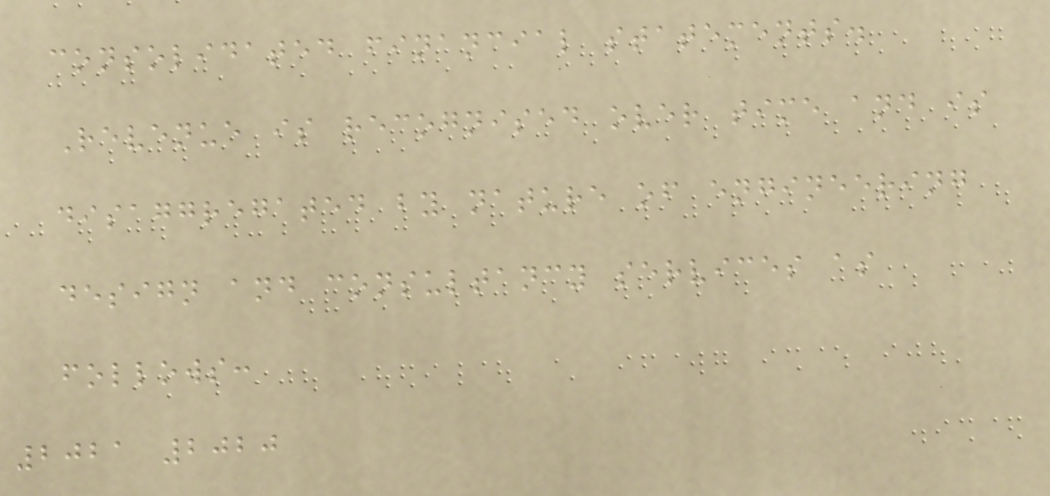consolidated financial statements.
Revenue is recognised over time and is
disaggregated by nature of engineering
design and consultancy services as
follows:
2021 2020
